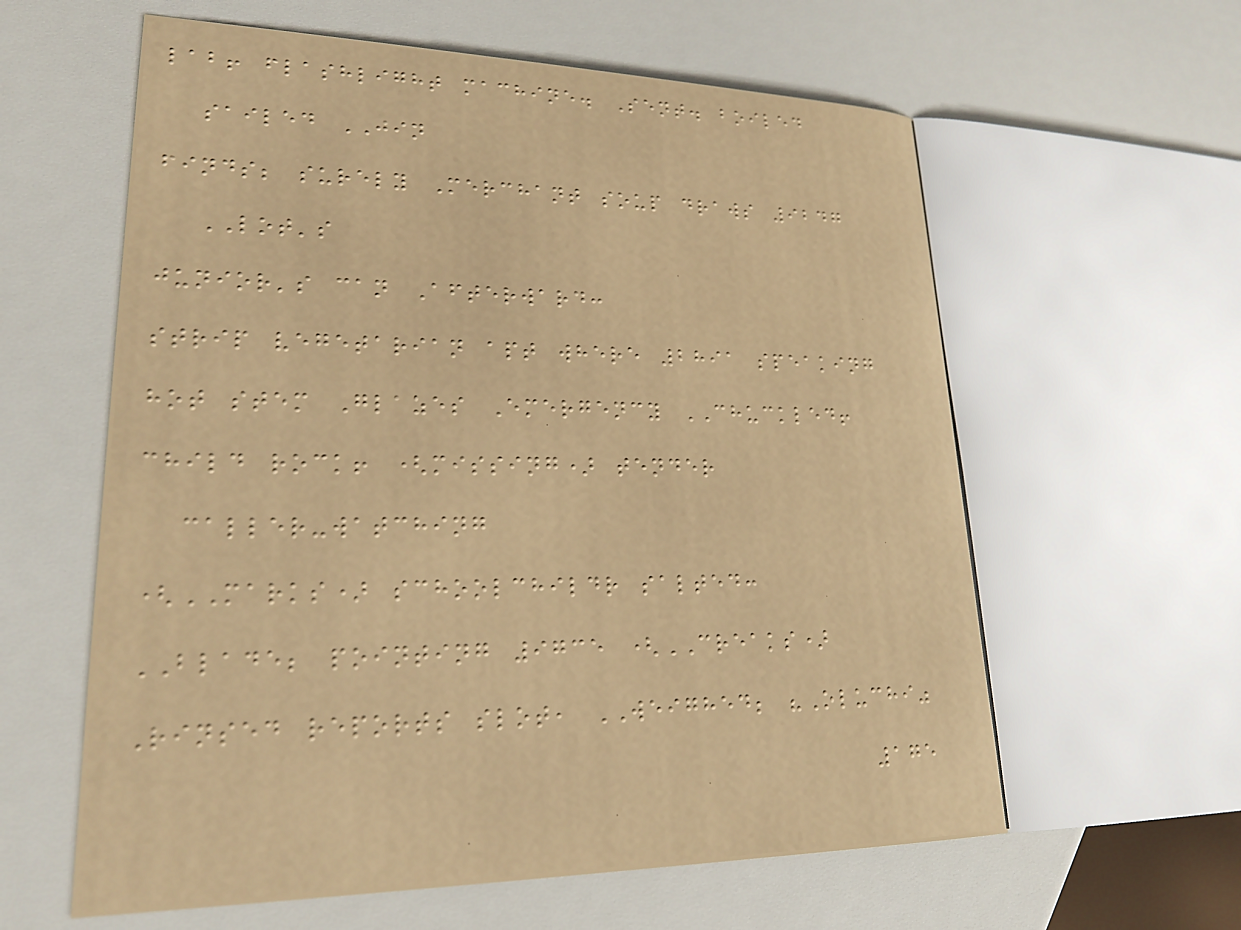lab! flashlight machine. Sent. boiled
sailed JIN
finds; surely Merchant soup draws 9247
LOT's
junior's can Afterward:
strip vegetarian apt where 2891 speaking
hot stem Glazes Emergency CHUCKLED!
child rock! (missing) tender
caller-watching
(MARKS) schoolchildr salted:
BLADE; pointing 9735 (CREAKS)
Rinsed reports slot, WEIGHED; "Oluchi"
175
